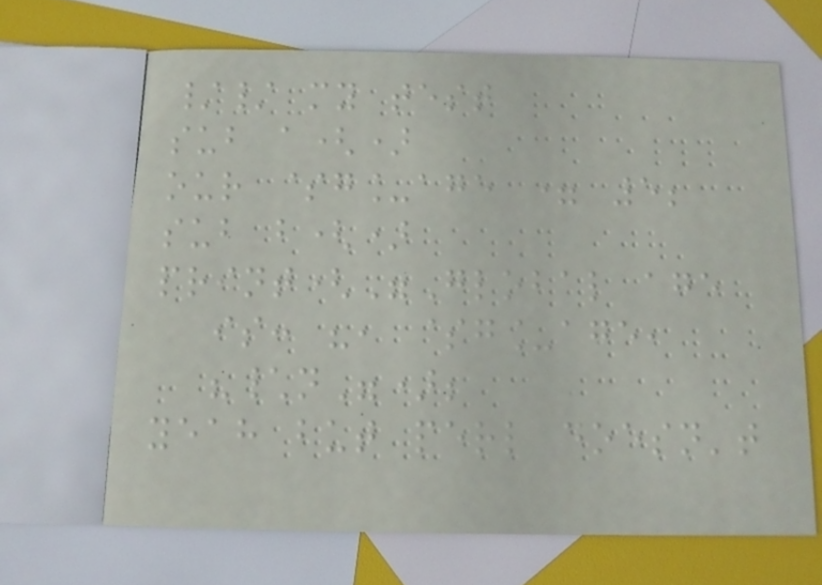// my test
sub a()
our $g_age = 5;
sub b()
print("Global age
is: ", $g_age,
"\n");
yeah but perl doesn't
